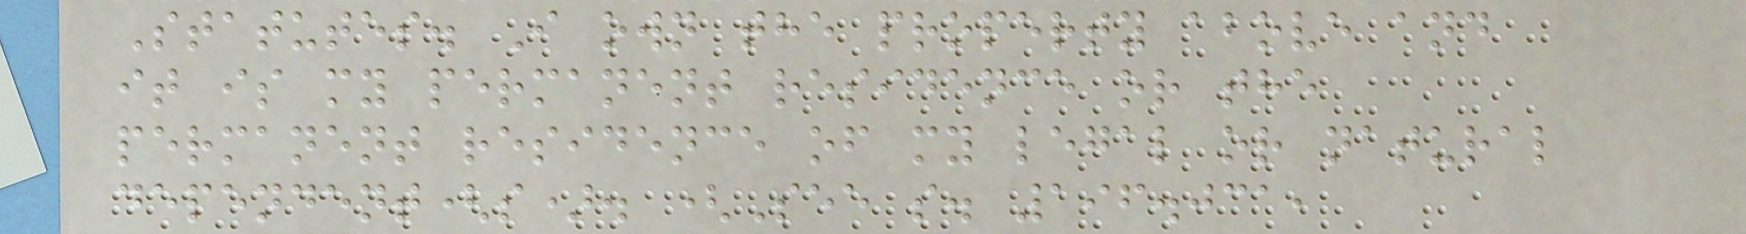Statutes. I own the property above and
it is my permanent residence or the
permanent residence of my legal or natural
dependent(s). (See s. 196.031,
